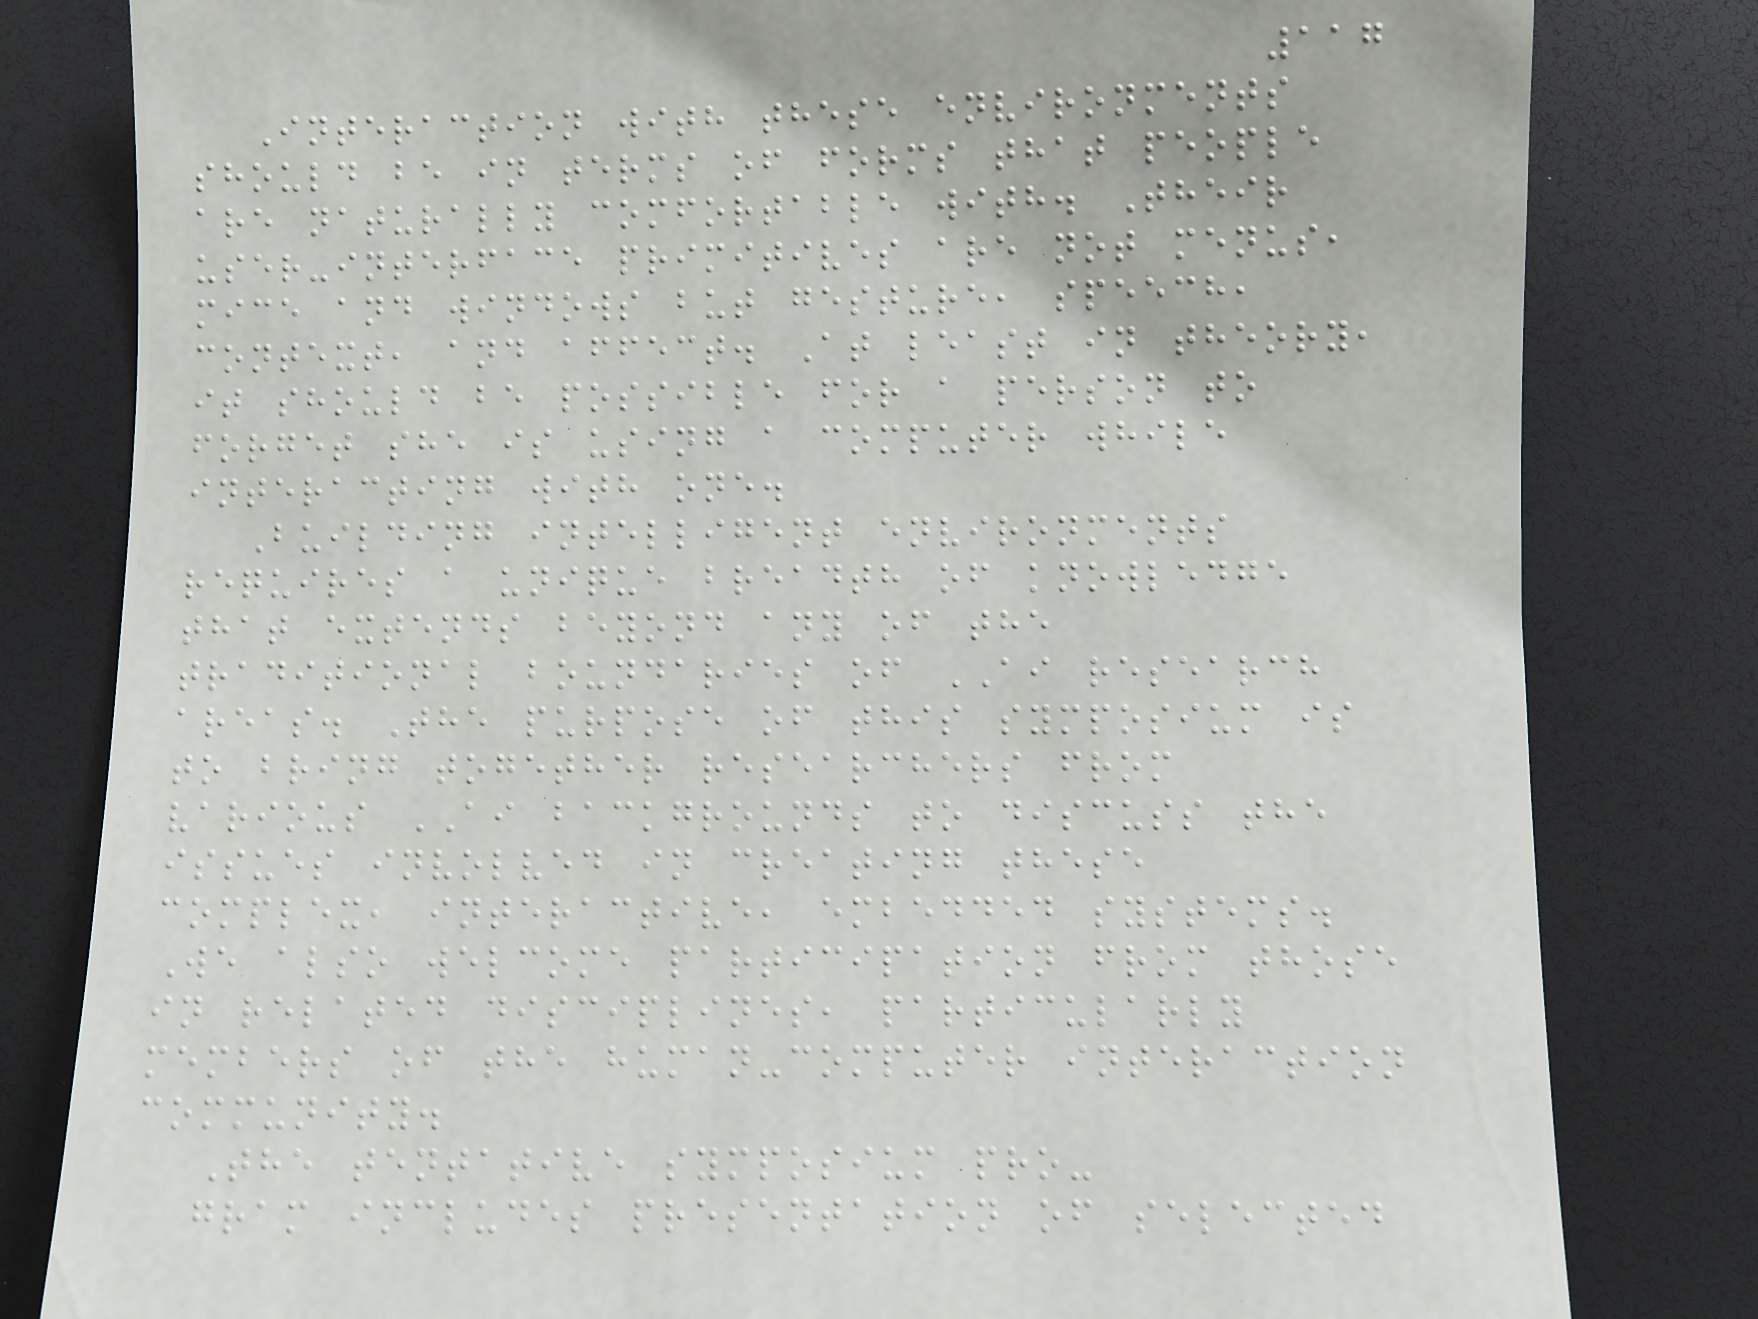117
Interaction with these environments
should be in terms of forms that people
are naturally comfortable with. Their
user-interface primitives are not menus,
mice and windows but gesture, speech,
context, and affect. At least in theory,
it should be possible for a person to
forget she is using a computer while
interacting with one.
Building intelligent environments
requires a unique breadth of knowledge
that extends beyond any of the
traditional boundaries of AI research
areas. The purpose of this symposium is
to bring together researchers from
various AI backgrounds to discuss the
issues involved in creating these
complex, interactive, embedded systems.
We also welcome participation from those
in related disciplines, particularly
members of the human-computer interaction
community.
The tentative symposium pro-
gram includes presentation of selected
